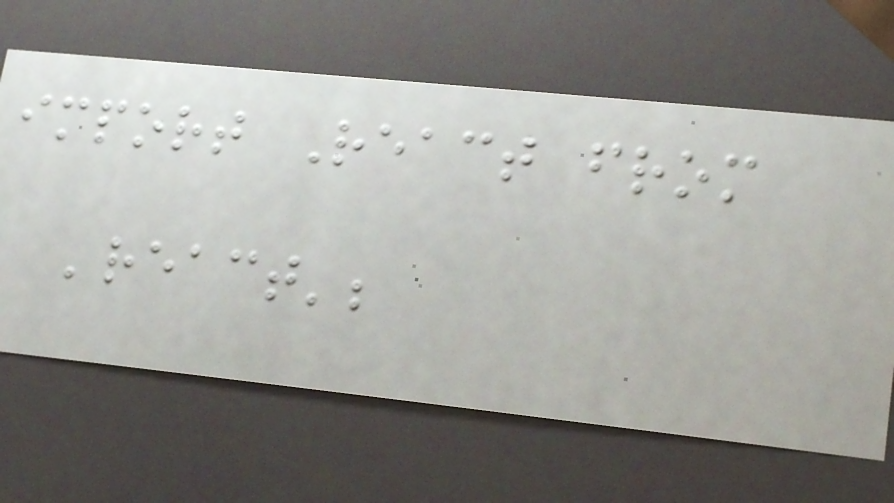import React from
'react';
